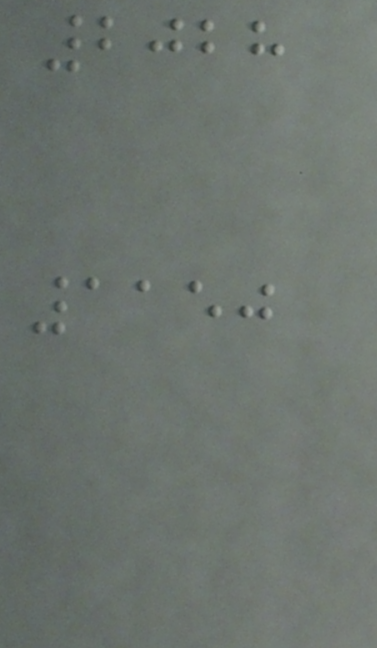2028
1150
